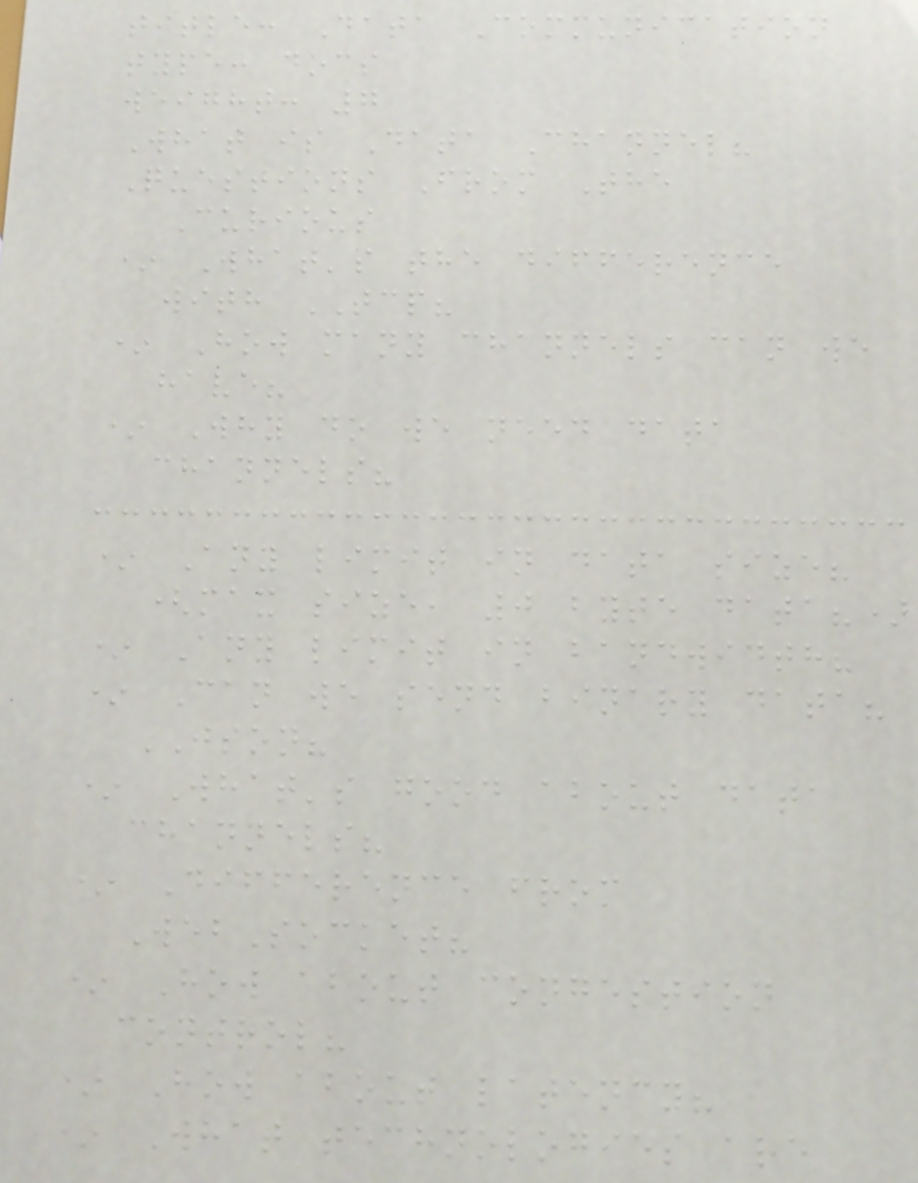title: Data Communication
type: docs
weight: 7
What is Data Channel?
Questions From The
Curious
* What's the difference
with TCP?
* How many channels can we
have?
* Why do we need data
channels?
* Any limit in data size?
(max size, 0 byte data?)
* Any limit in bandwidth?
* Can we send binary data?
JSON?
* What's good about data
channels?
* Difference from
WebSocket?
* How about congestion
control?
* How about latency?
* What technologies are
